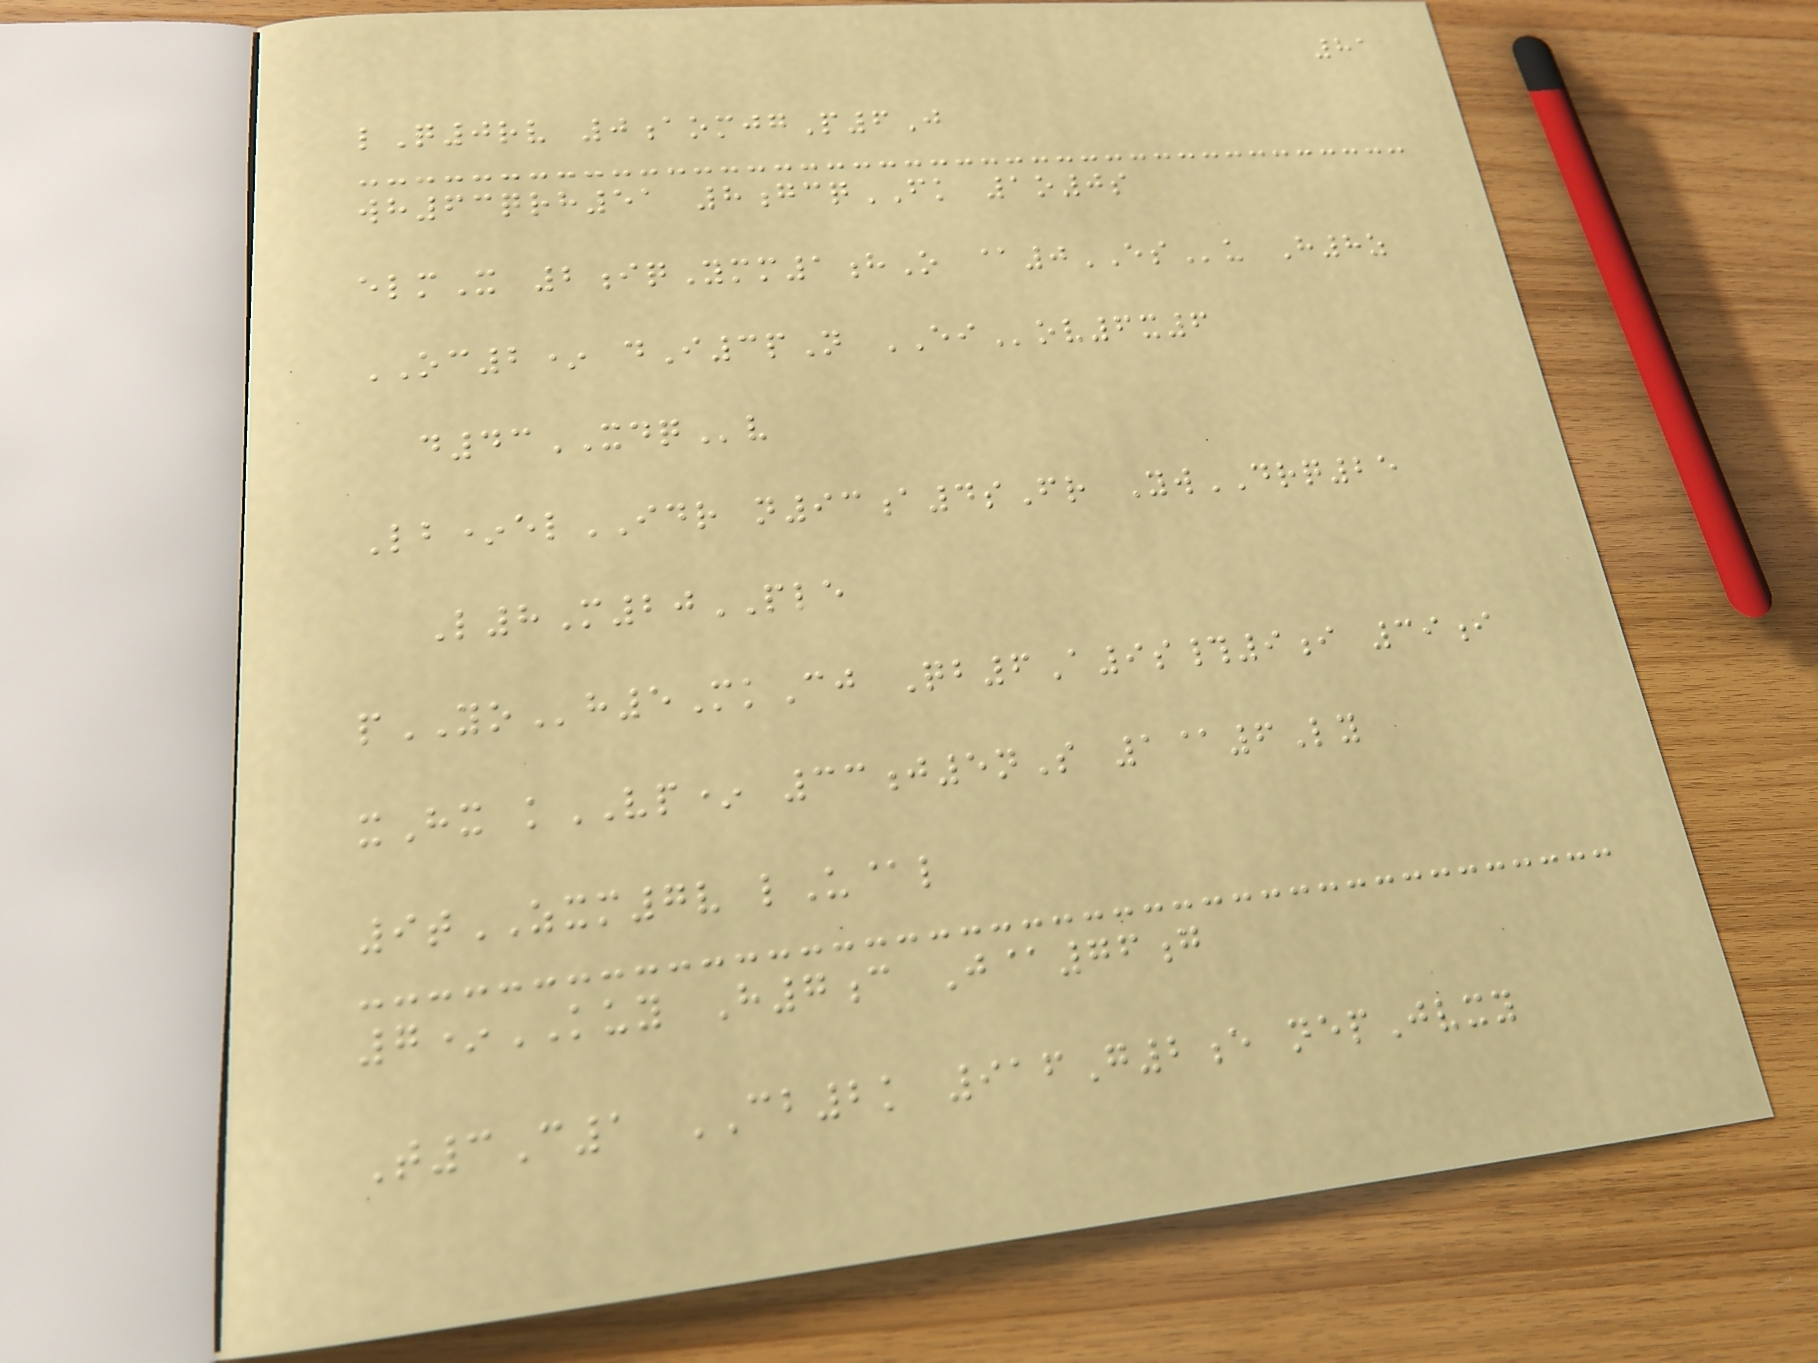81
lQ0rv 0aomjgP6J
wh63qrh51 8gcqFK 1o0s
elmX 2iqYmm1hO @0ESu H8z
OC2* dI3pN EIov6x6
d43XDQv
Lb*elIDR n93a4sFr YwDRQ25
L8M20PLE
pYOh5MkCj Qb6A9s#9i 39i
xHx kVP* 33j5nS 1@6Ly
9tZXM7v lU@l
7*KUY H7c J@76g
T3C1 CB2k 916G2e nepJvxy
